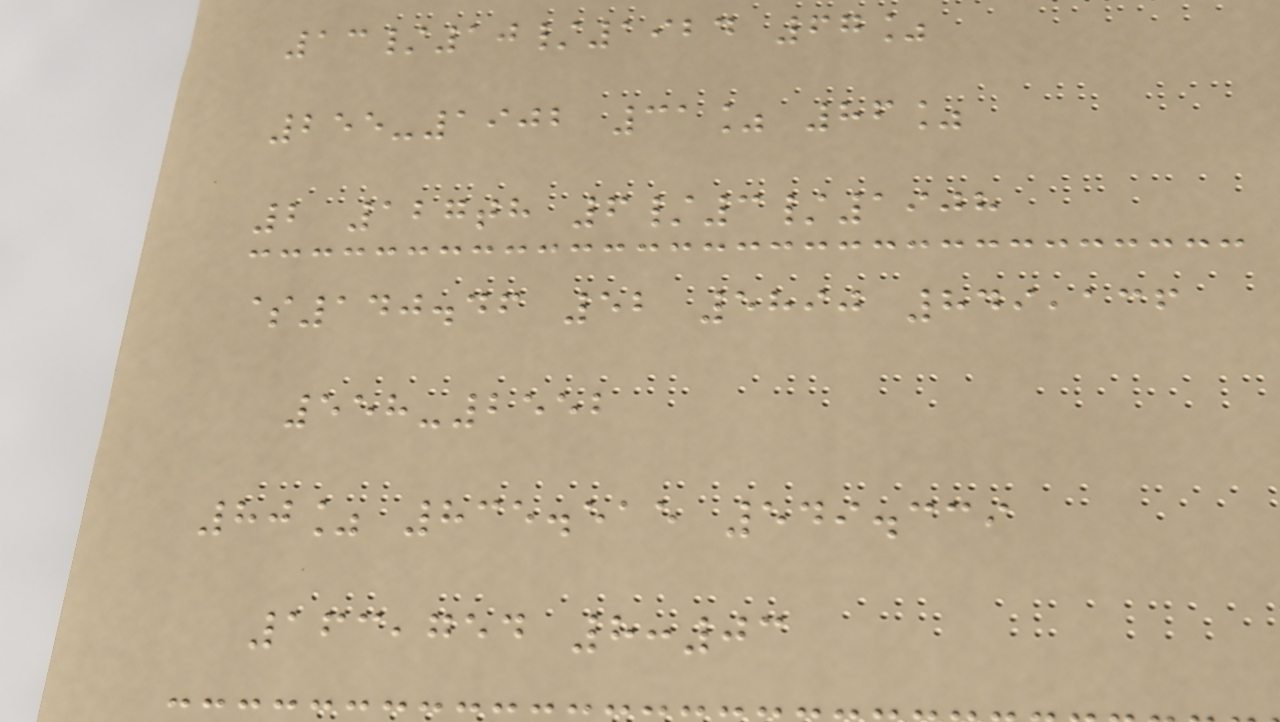13/10/1924 67%
255-1902 31% 86%
2 127th 6/3/1908
$140.46 52 5890 849,136
558-2552
80% 835.515 549.339
163,754 8:03
